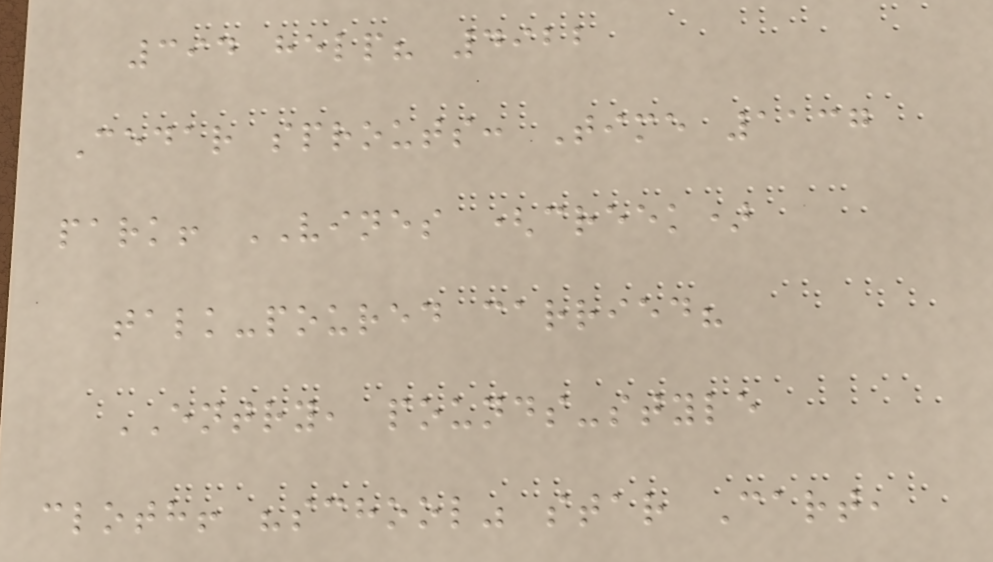394 help? 4922
Cedar sprouts: Time 1137
park! VINES (creek)
talk-poured carried?
ENTRY, pounds-style
cloth! "school" star Cart,
